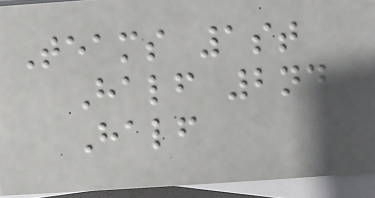Teams 1st
Half 2nd
Half
